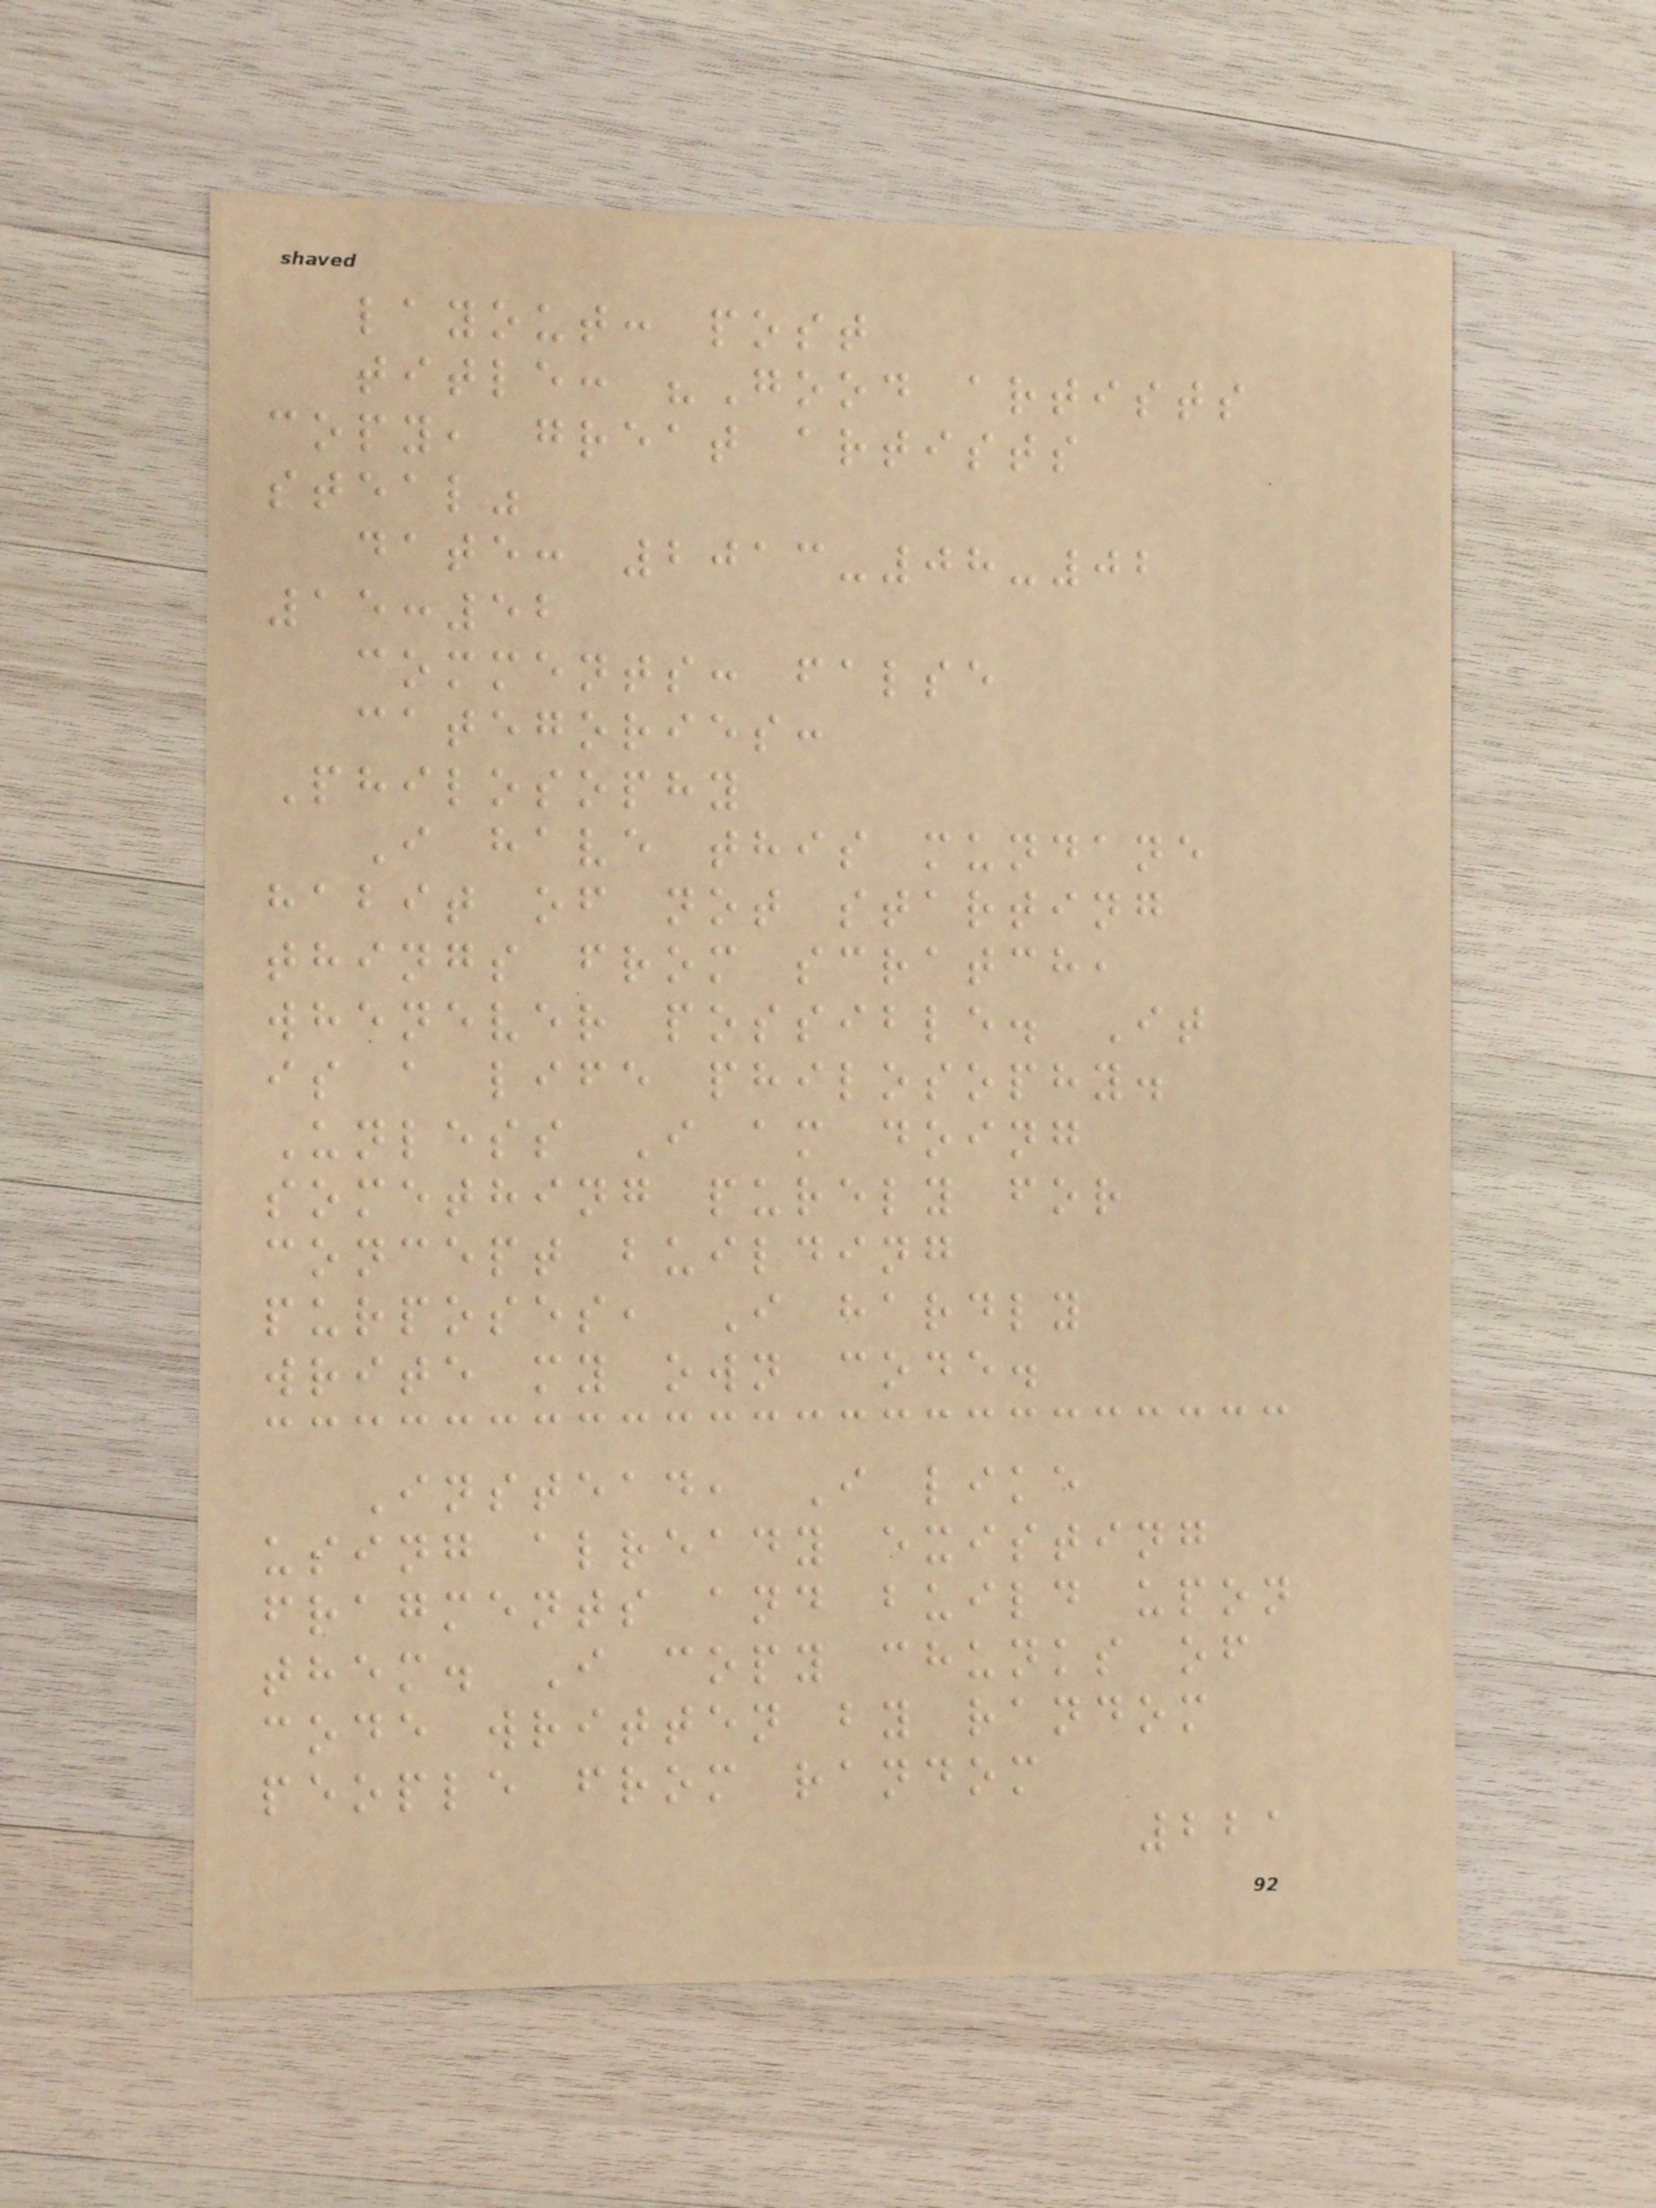layout: post
title: "Good artists
copy, great artists
steal"
date: 2013-08-02
15:52
comments: false
categories:
Philosophy
I have this mundane
habit of not starting
things from scratch,
whenever possible. It
is a life philosophy.
Unless I am doing
something purely for
concept building
purposes, I hardly
write my own code.
Instead, I like
using already existing
fragments and build upon
them. I copy chunks of
code written by random
people from random
221
